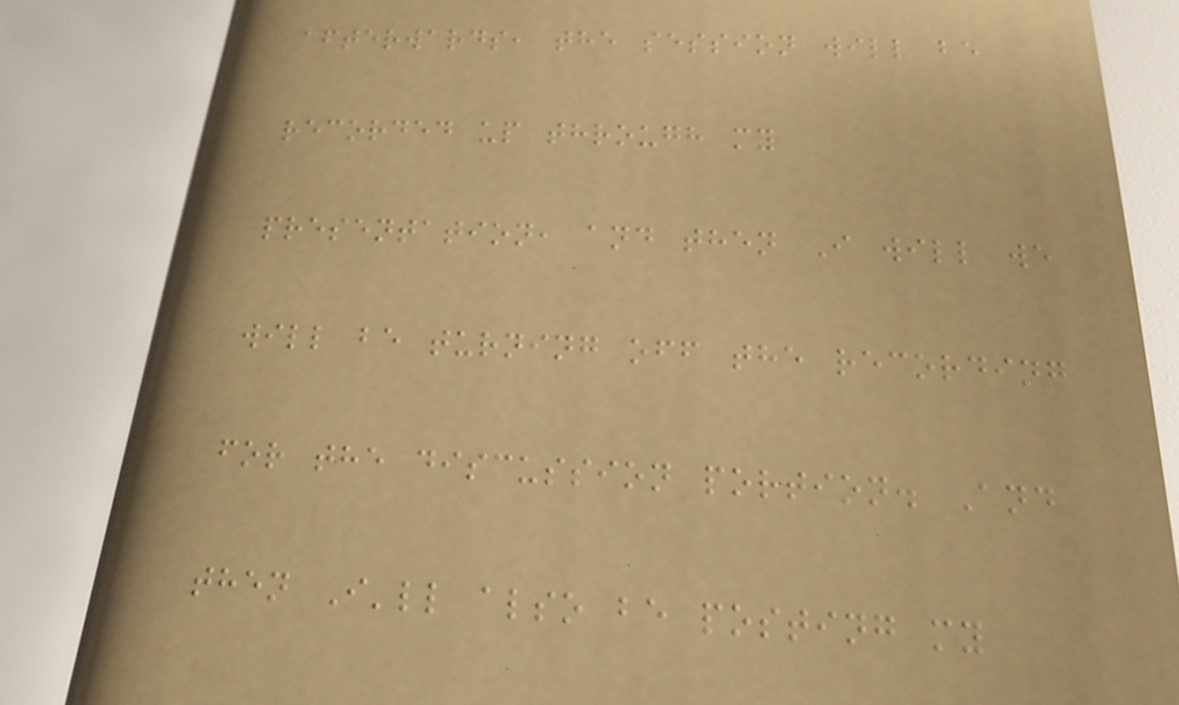afterwards, the session will be
recorded up through my
presentation, and then I will we
will be turning off the recording
for the discussion portion. And
then I'll also be posting my
